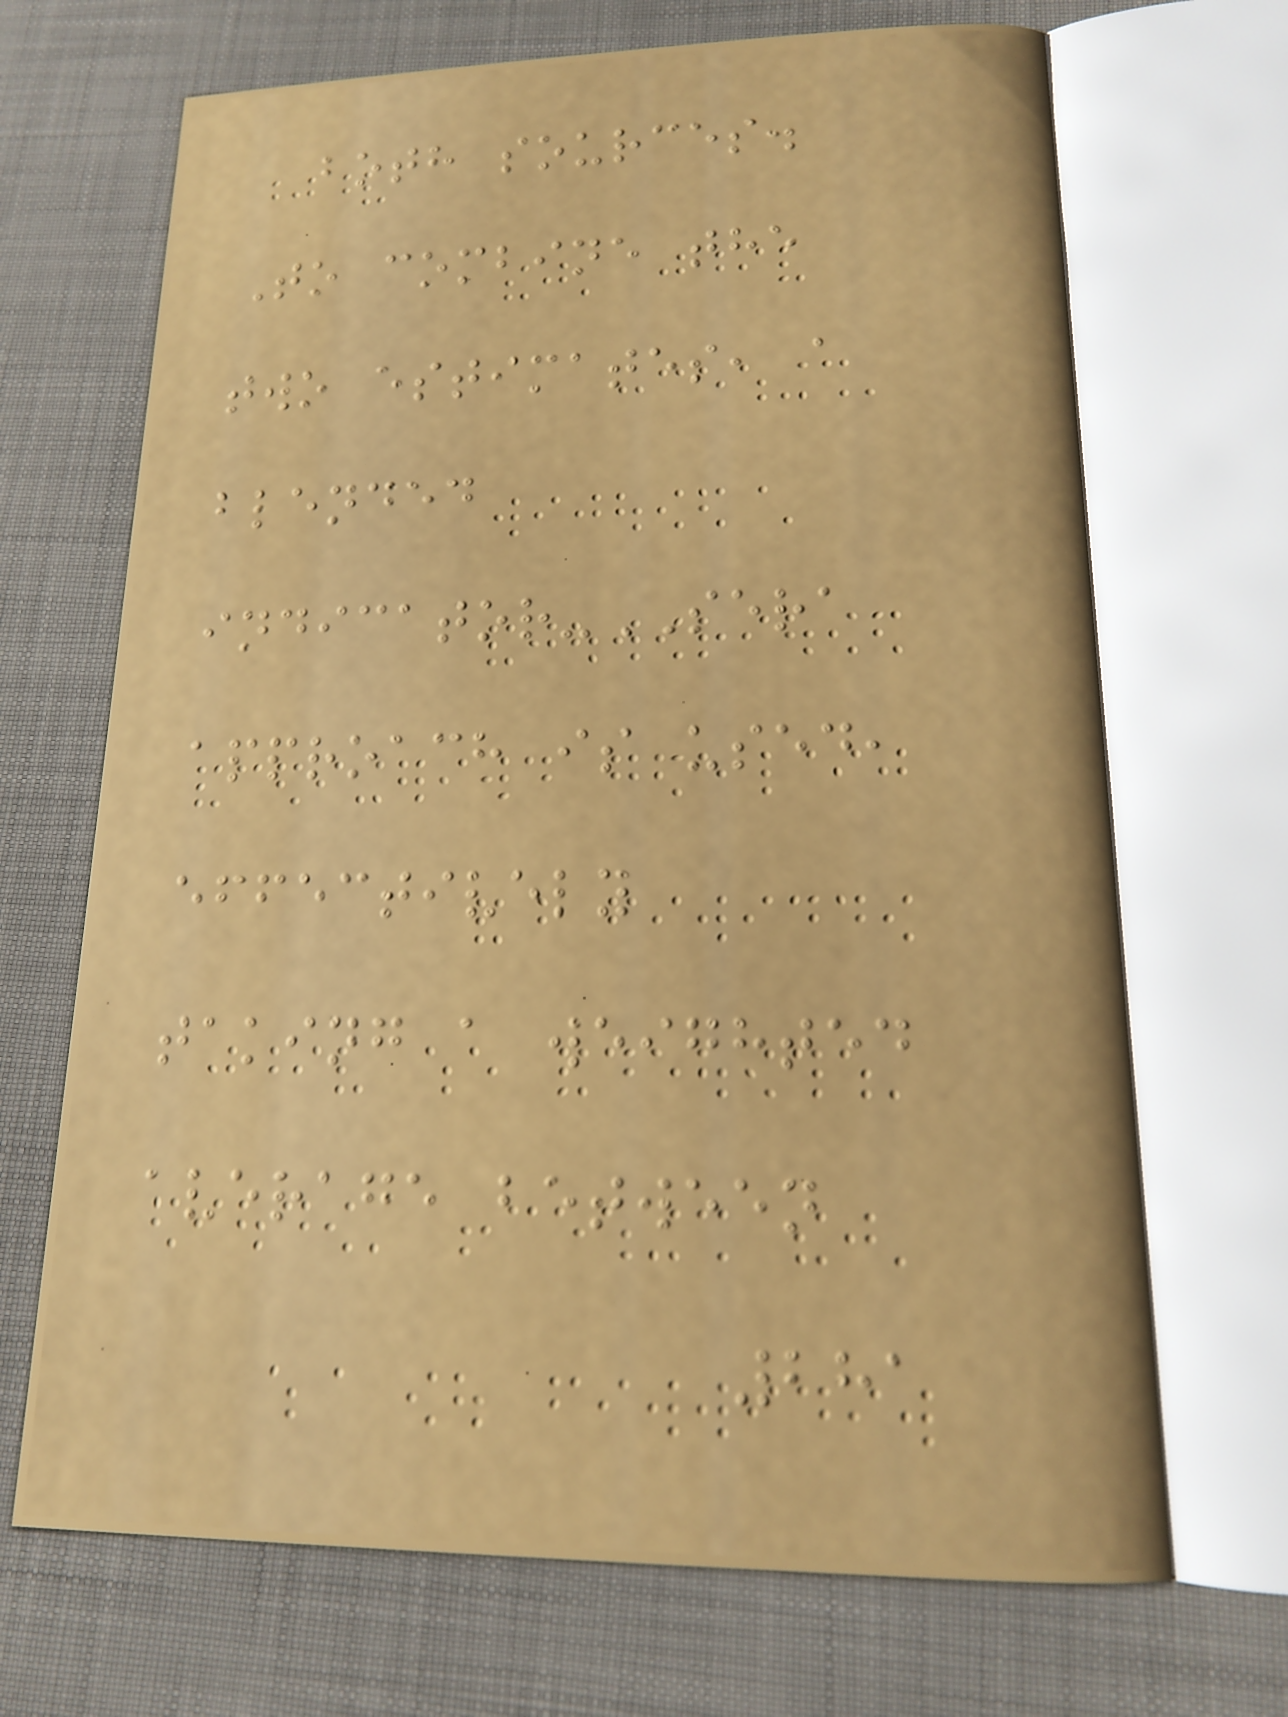both sources.
To combine the
two estimates, a
blended
indicator-SERA
approach is used,
effectively
taking a weighted
average between
281
